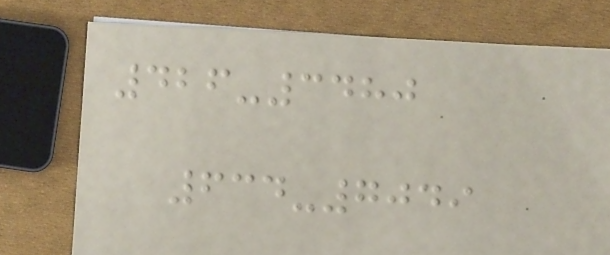426-3480
634-7049
